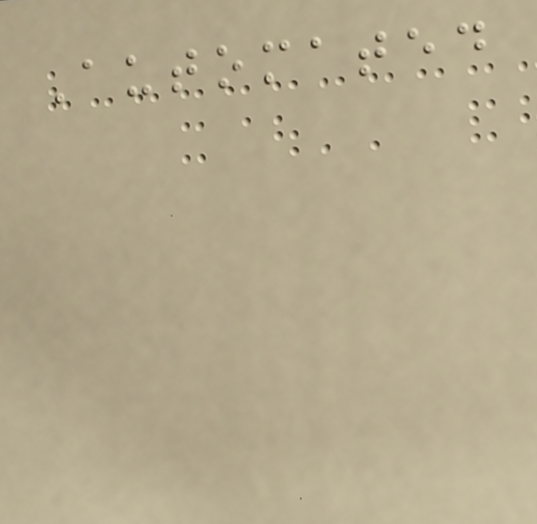Automated
